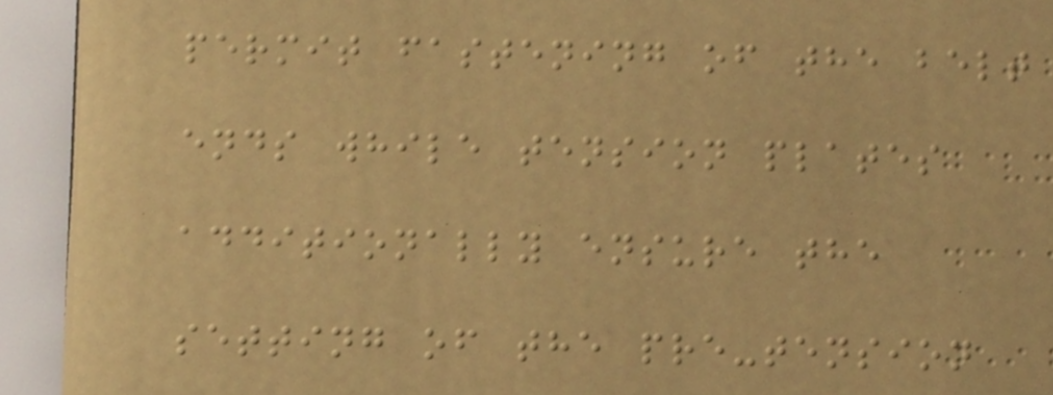permit fastening of the belt
ends while tension plates
additionally ensure the
setting of the pre-tension
